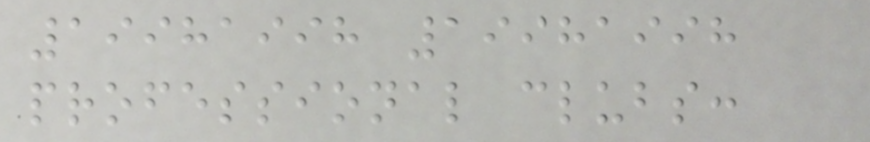19981998 19981998
professional clubs:
